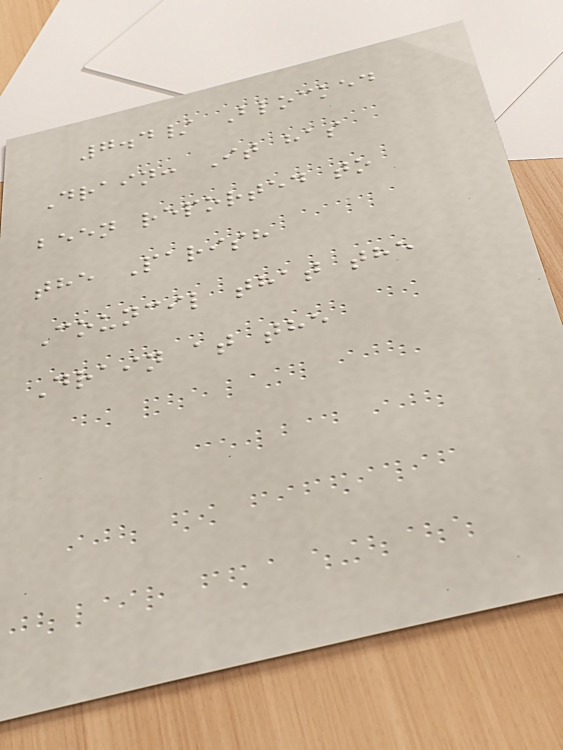7.4/ Blocked
Drain: It has
been reported to
the Parish
Council that the
Drain at the
